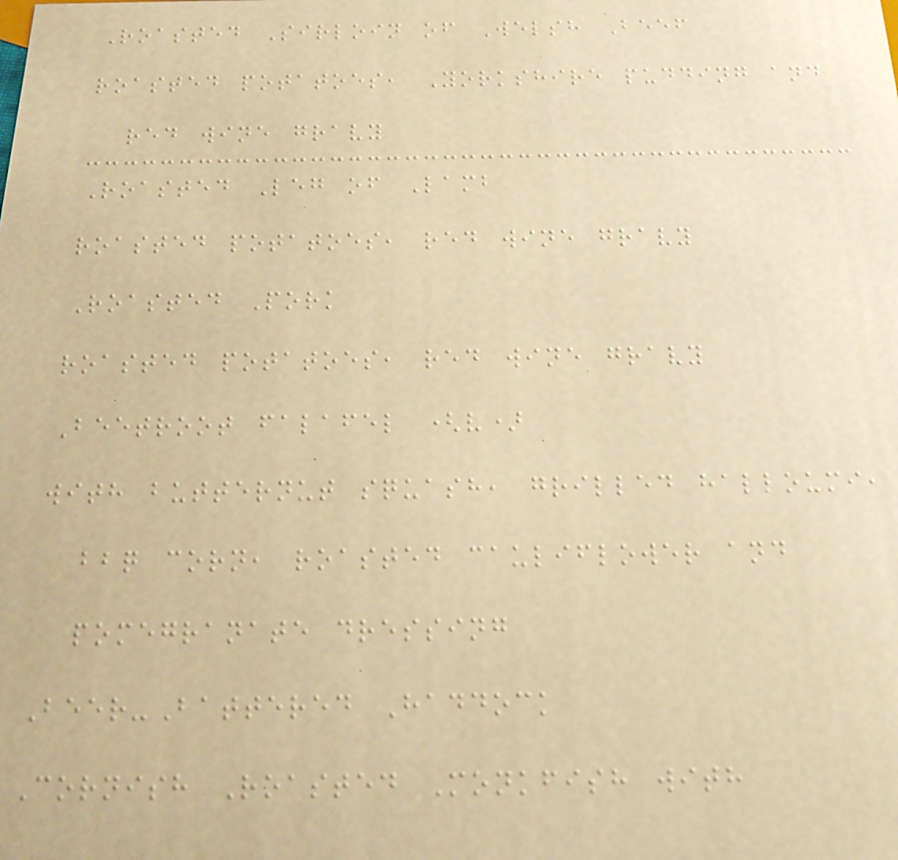Roasted Sirloin of Welsh Beef
roasted potatoes, Yorkshire pudding and
red wine gravy
Roasted Leg of Lamb
roasted potatoes, red wine gravy
Roasted Pork
roasted potatoes, red wine gravy
Beetroot falafel (v)
with butternut squash, grilled halloumi,
bbq corn, roasted cauliflower and
pomegranate dressing
Beer-Battered Haddock
Cornish Roasted Monkfish with
